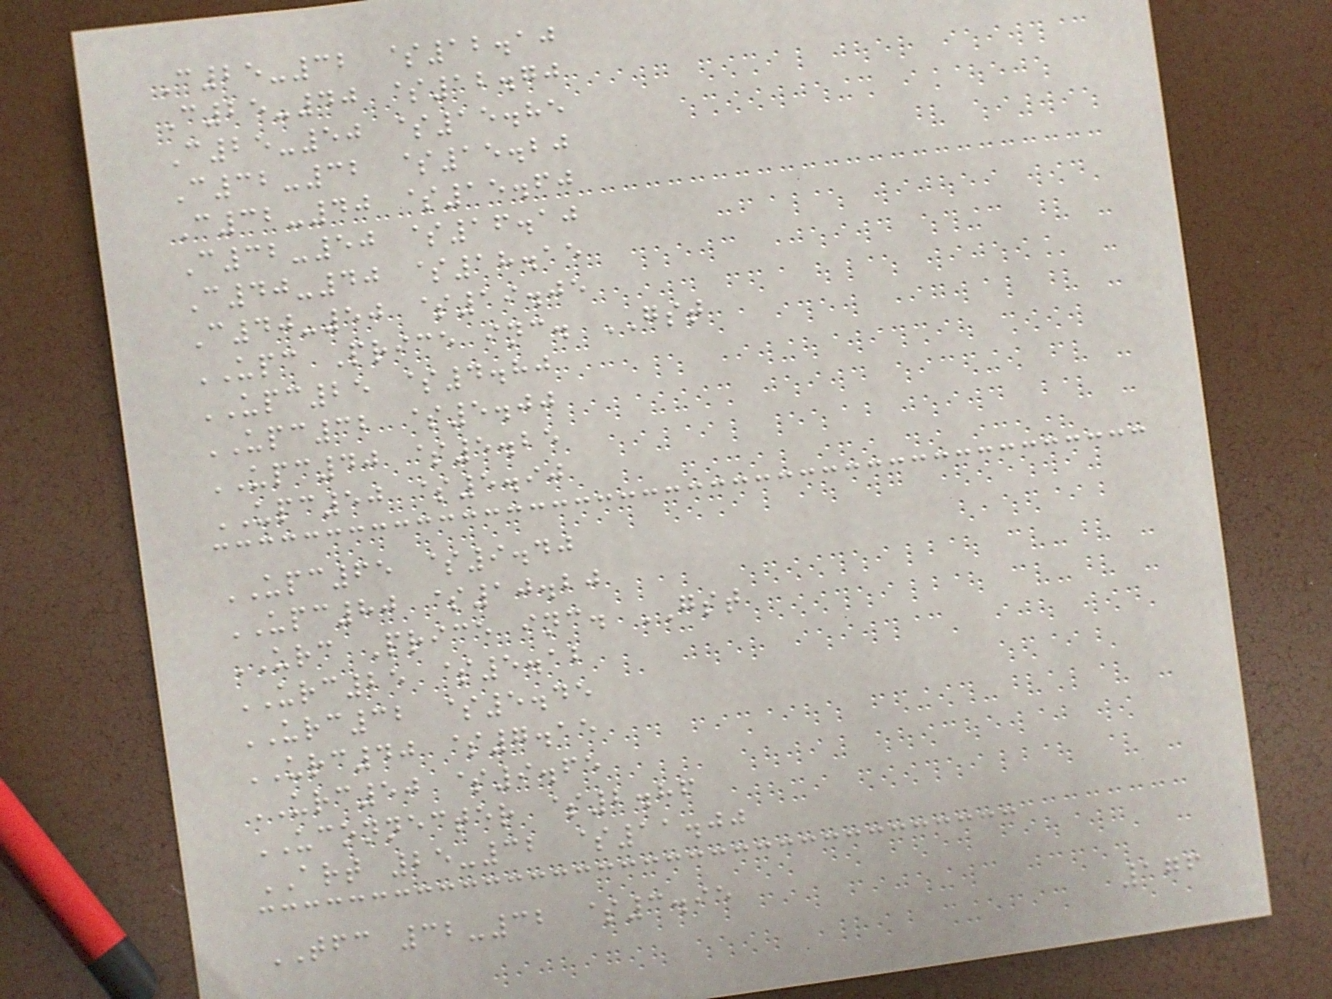C25-32 $12.10
C25-40 $12.70
C25-50 $15.85
C32-32 $15.20
C32-40 $15.60
C32-50 $16.10
C40-40 $18.15
C40-50 $19.05
UPC Price inc. GST
UPC25 $4.80
UPC32 $5.00
UPC40 $5.25
UPC50 $5.90
UPC65 $9.40
UPC80 $10.20
URC Price inc. GST
URC25 $5.12
URC32 $5.45
URC40 $7.15
URC50 $9.65
UCONNECTER $2.86
ART 25-32 $11.00
TFC 32-32 $3.95
176
